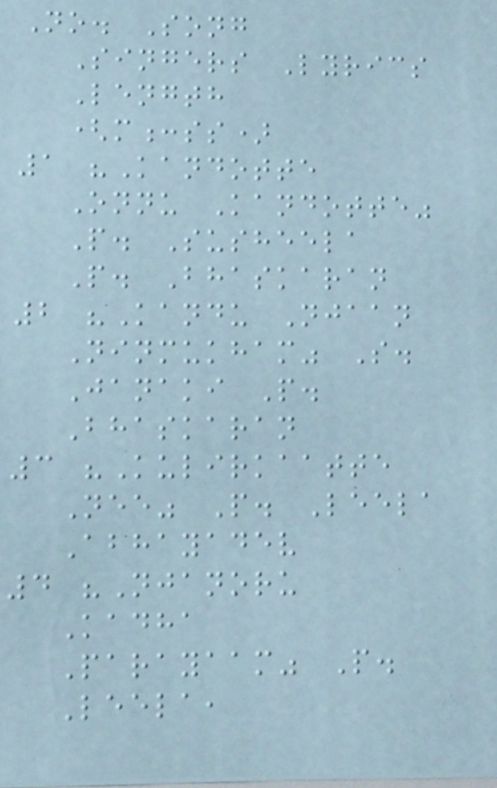No. Song
Singers Lyrics
Length
(m:ss)
1 "Kandotte
Onnu Kandotte"
P. Susheela
P. Bhaskaran
2 "Kandu Njaan
Ninmukham" S.
Janaki P.
Bhaskaran
3 "Kulirkaatte
Nee" P. Leela
Abhayadev
4 "Njanoru
Kadha
Parayaam" P.
Leela,
